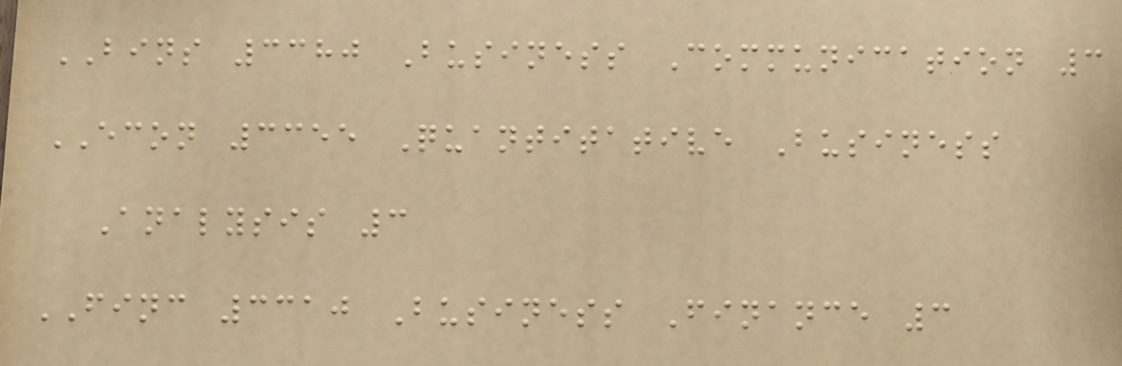BINS 3380 Business Communication 3
ECON 3355 Quantitative Business
Analysis 3
FINC 3310 Business Finance 3
